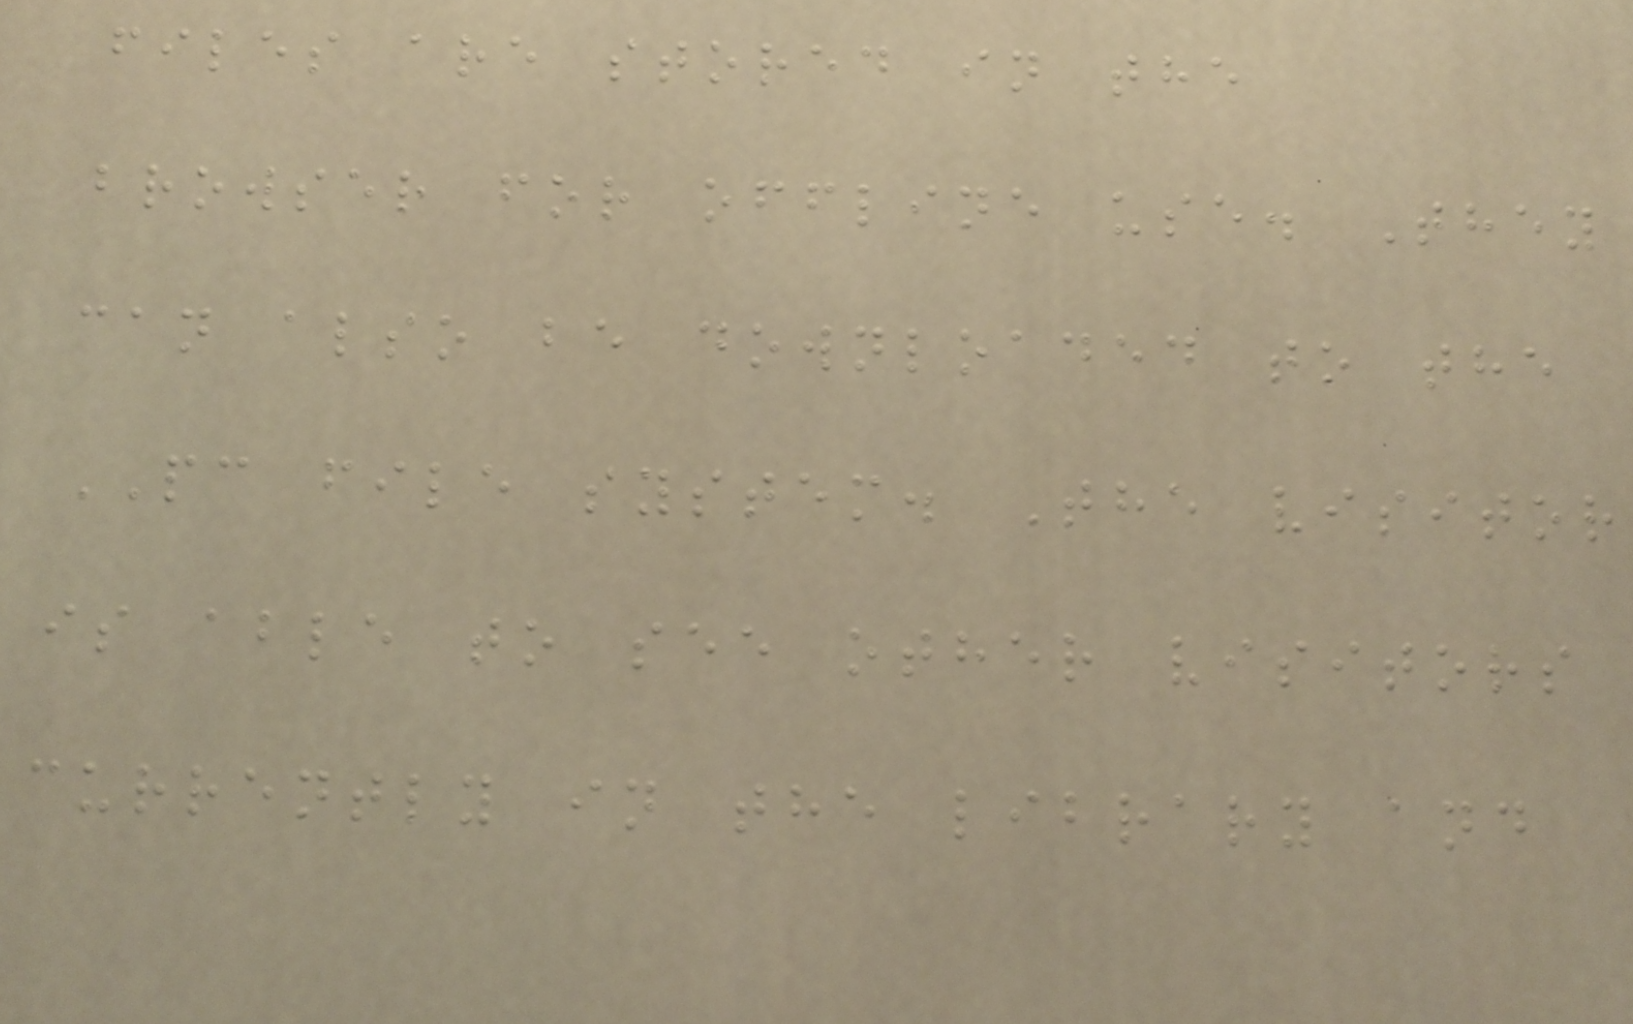files are stored in the
browser for offline use. They
can also be downloaded to the
PC file system. The visitor
is able to see other visitors
currently in the library and
